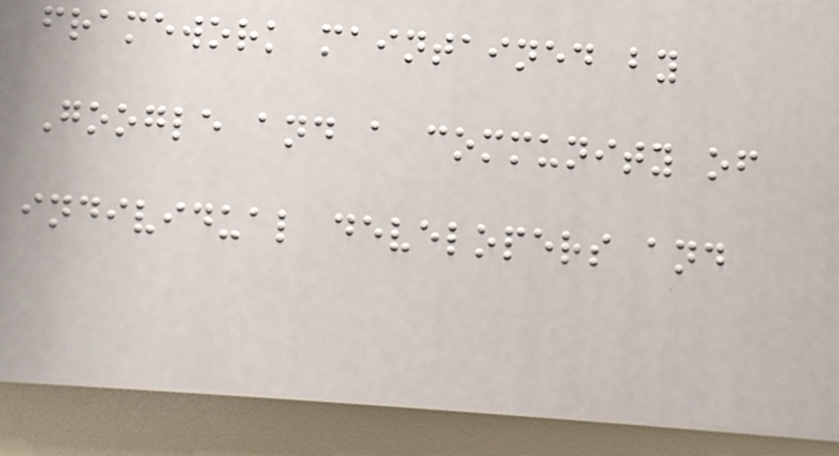framework maintained by
Google and a community of
individual developers and
